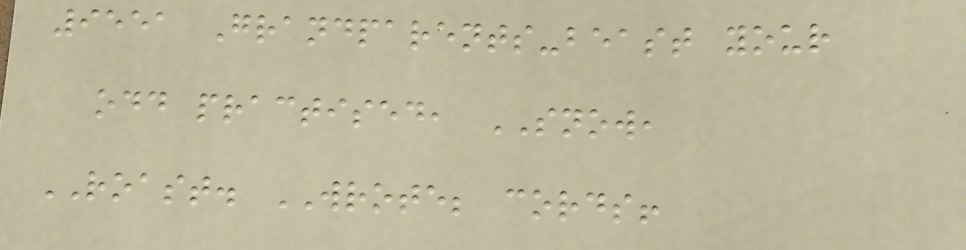9551 Grandparents-beast your
odd practised, SNOW,
ROAST. WROTE; cords!
